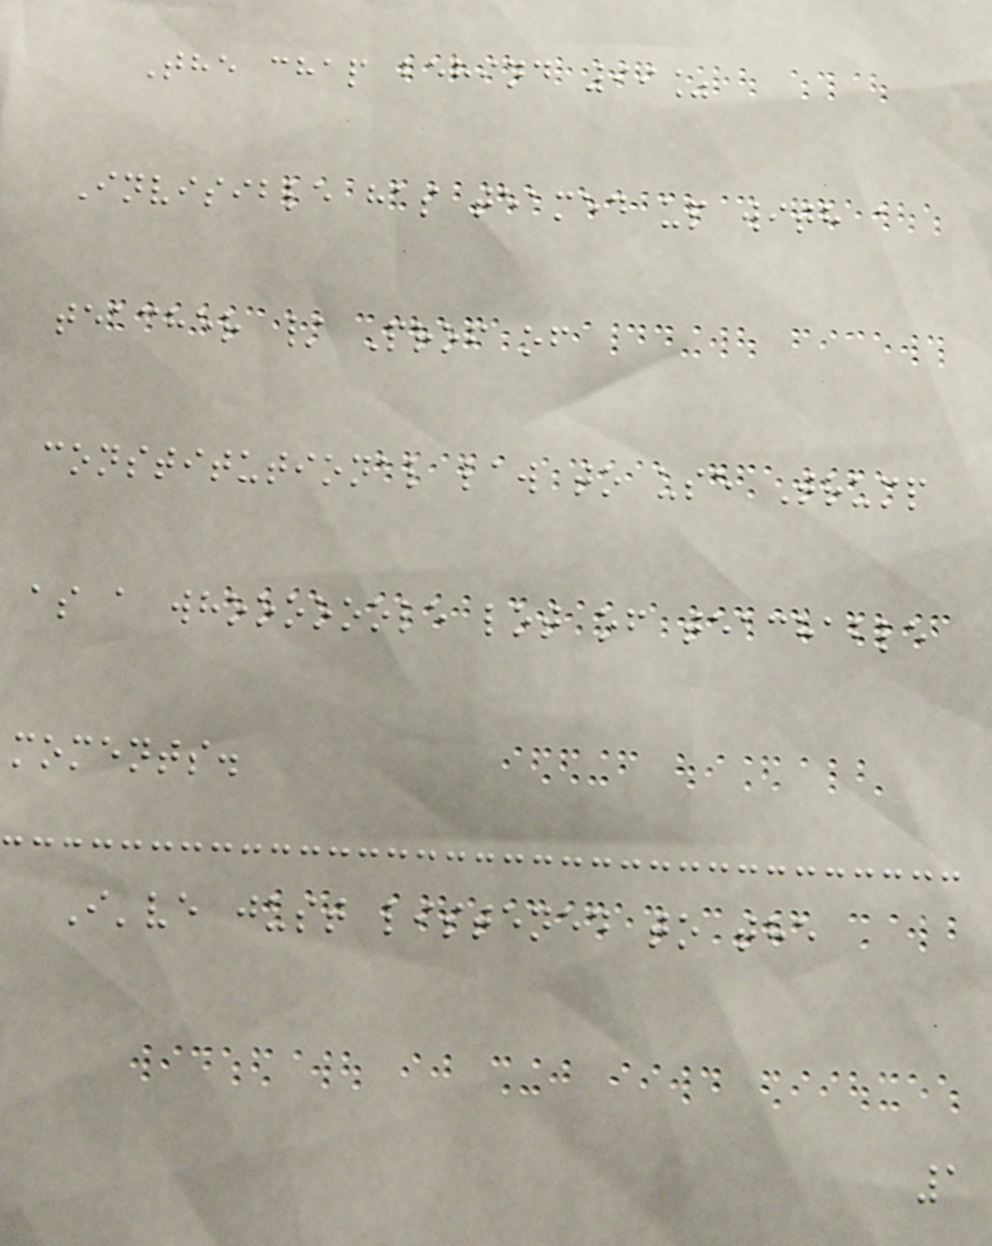The chap behind 99%
Invisible has teamed up with a
teacher / Prof of
constitutional law to use Trump
as a whoooooole lot of teachable
moments.
I've just listened to the
1
